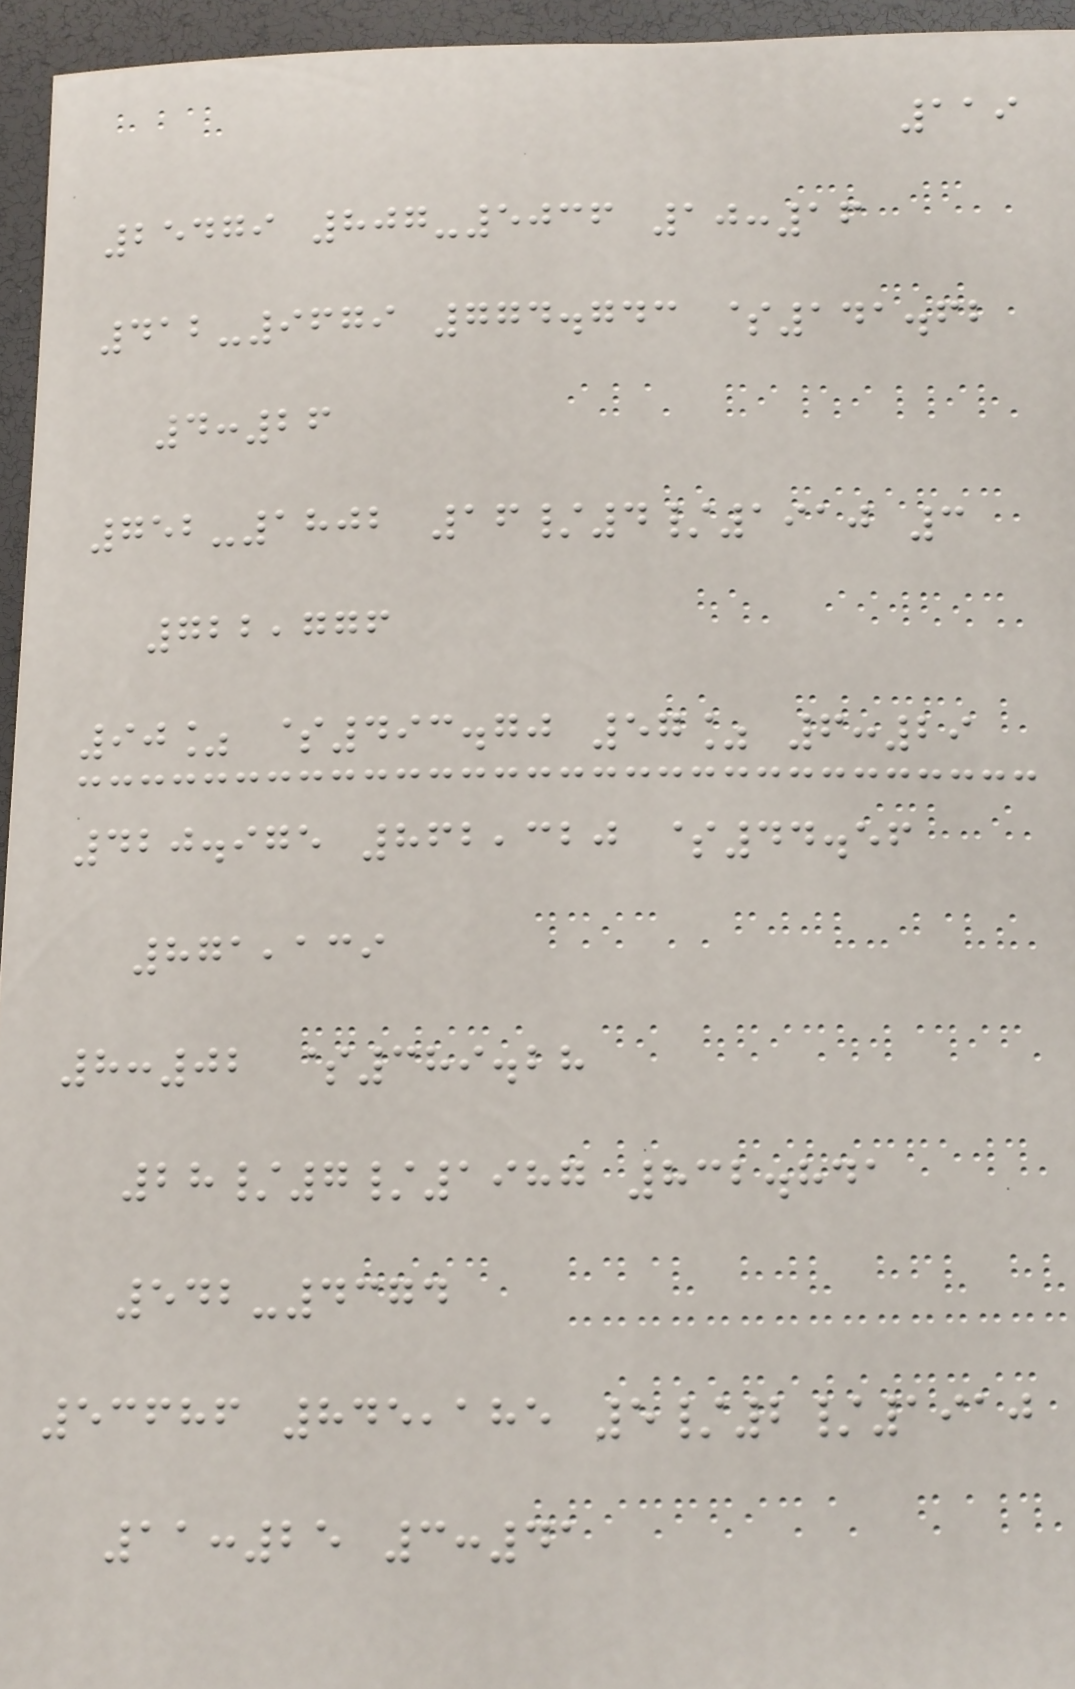119
25479 807-5036 10:16
412-9679 774.743 $141.62
4:26
752-1802 16/4/1910 3
722,776
90% $493.70 57% 6:29
420.975 862,320 $44.56
871,139
8:02 $389.28
28/7/1987 832.841
542-4374
53686 845,185 5/2/1910
11:25 3:41
